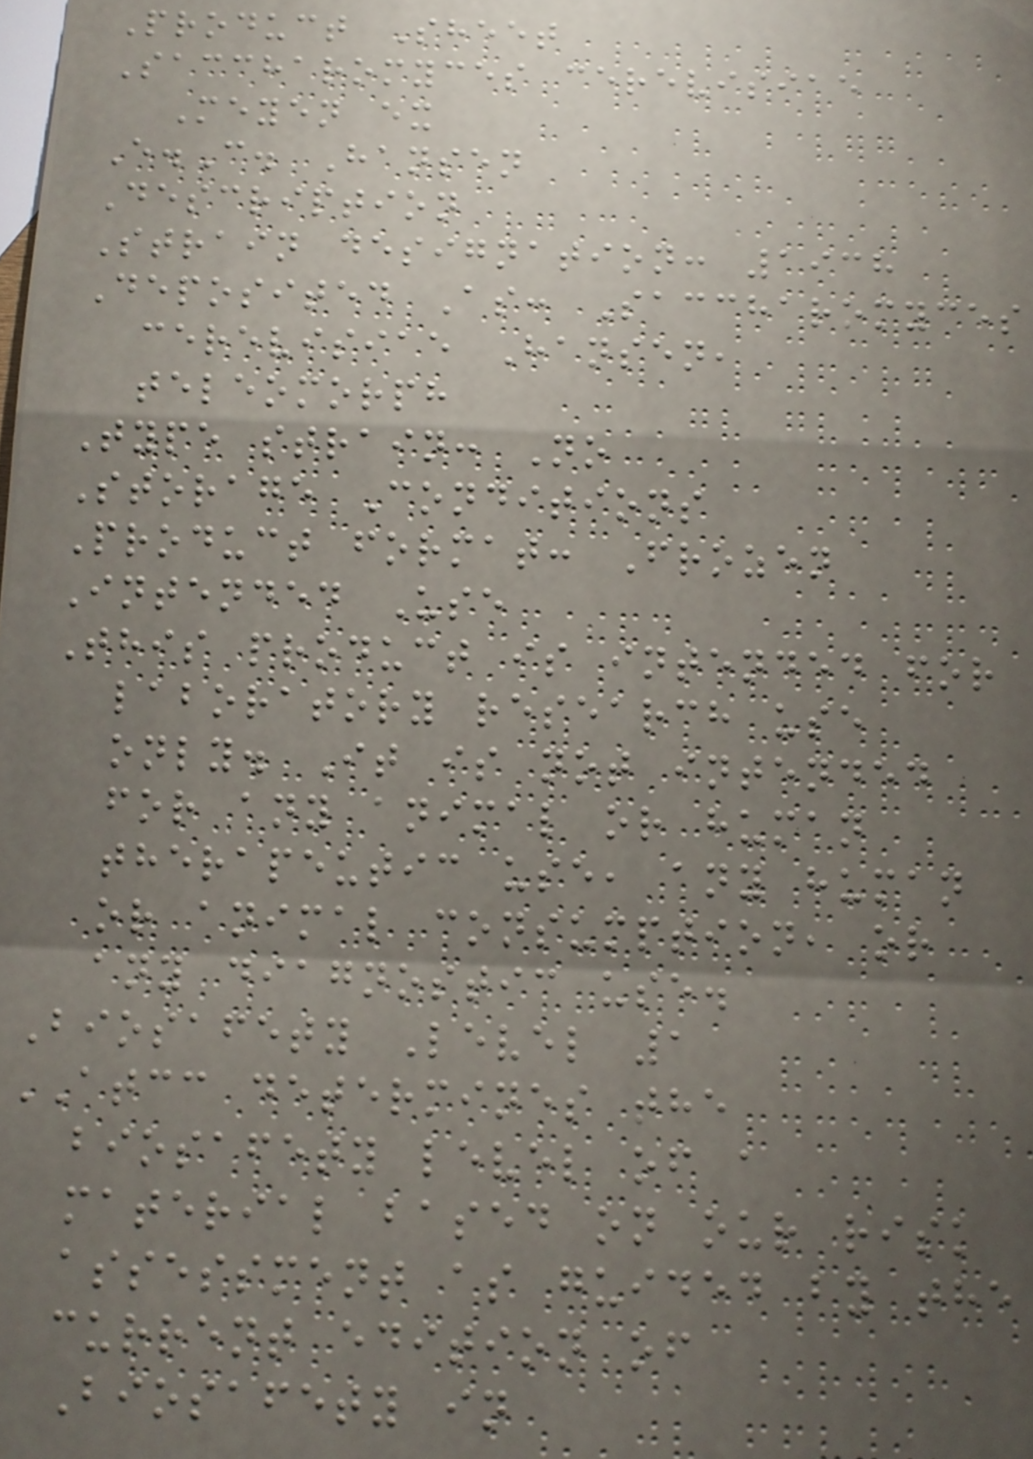Product Sheet
Saccharomyces cerevisiae
Meyen ex
E.C. Hansen
Description
Strain designation: 1938
Deposited As: Saccharomyces
cerevisiae Hansen,
teleomorph
Type strain: No
Storage Conditions
Product format: Frozen
Intended Use
This product is intended for
laboratory research use
only. It is not intended
for any animal or human
therapeutic use, any human
or animal consumption, or
any diagnostic use.
Biosafety Level 1
ATCC determines the
biosafety level of a
material based on our risk
assessment as guided by the
current edition of
Biosafety in
